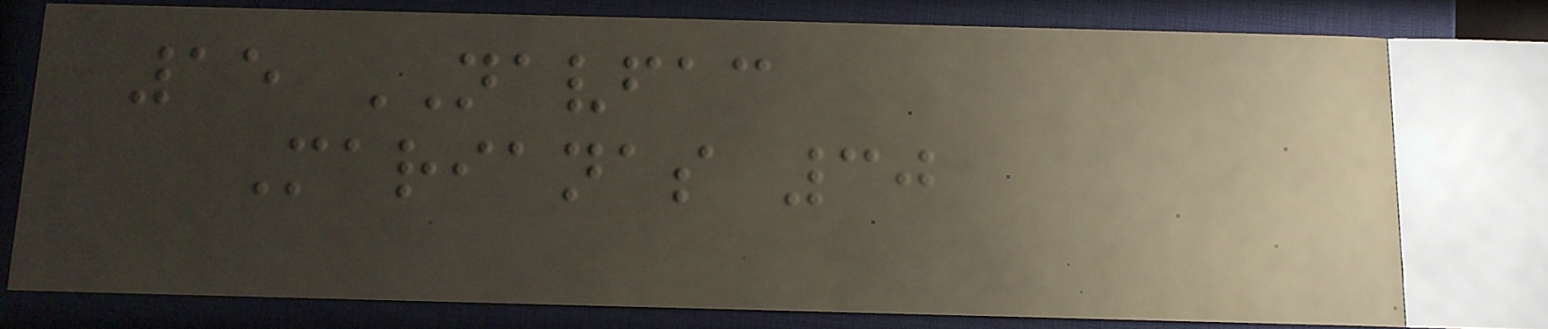15 NAVFAC
Marianas 30
